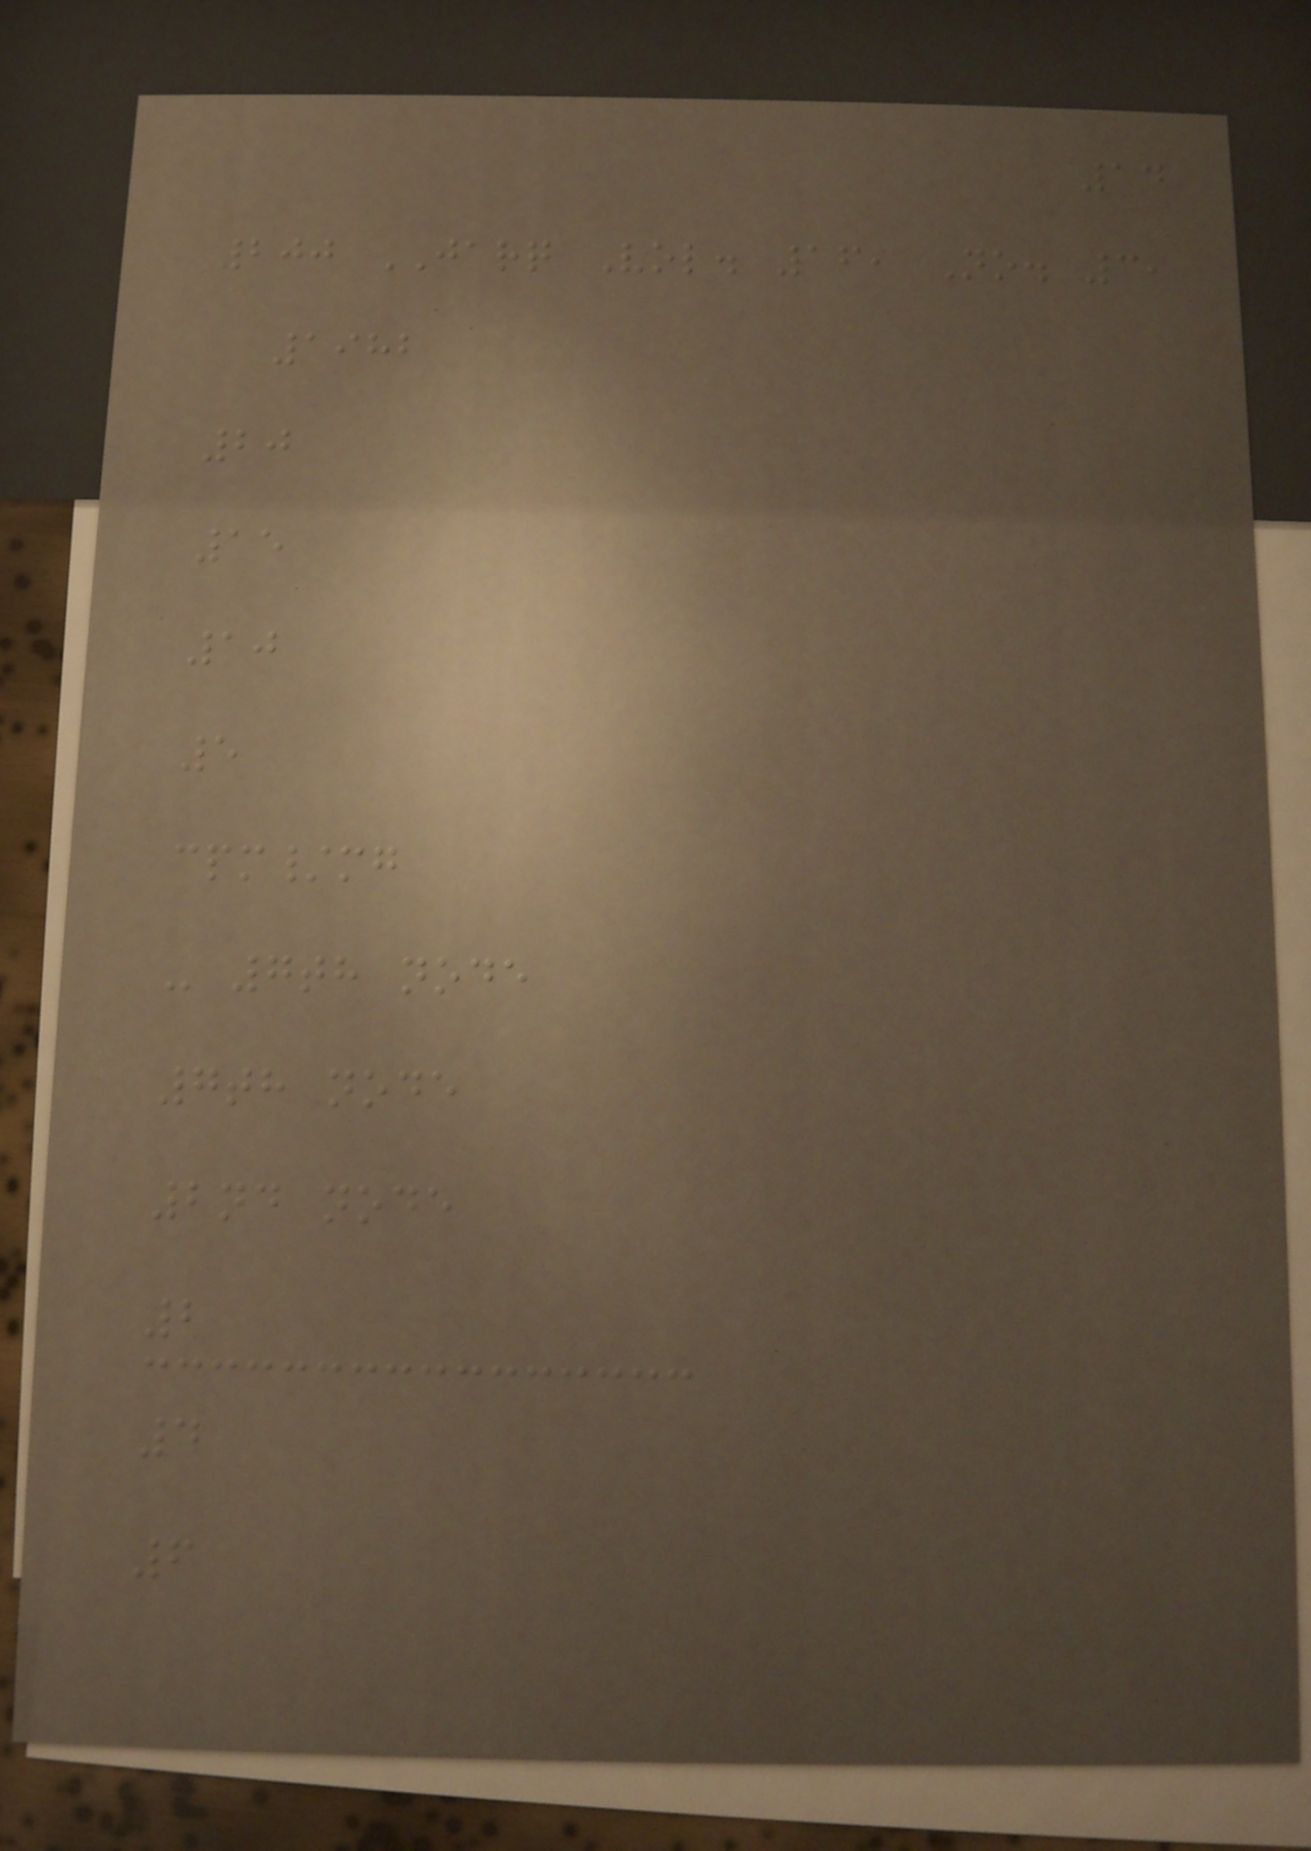14
200 JARQ Vol. 16, No. 3,
1982
20
15
10
5
cpm/mg
- 7th node
7th node
2nd node
2
4
6
